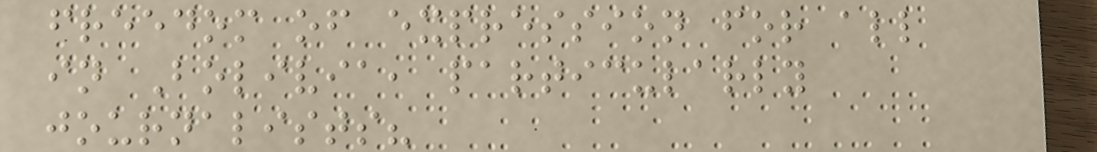freedom of expression for all
in Bolivia, particularly
journalists?
